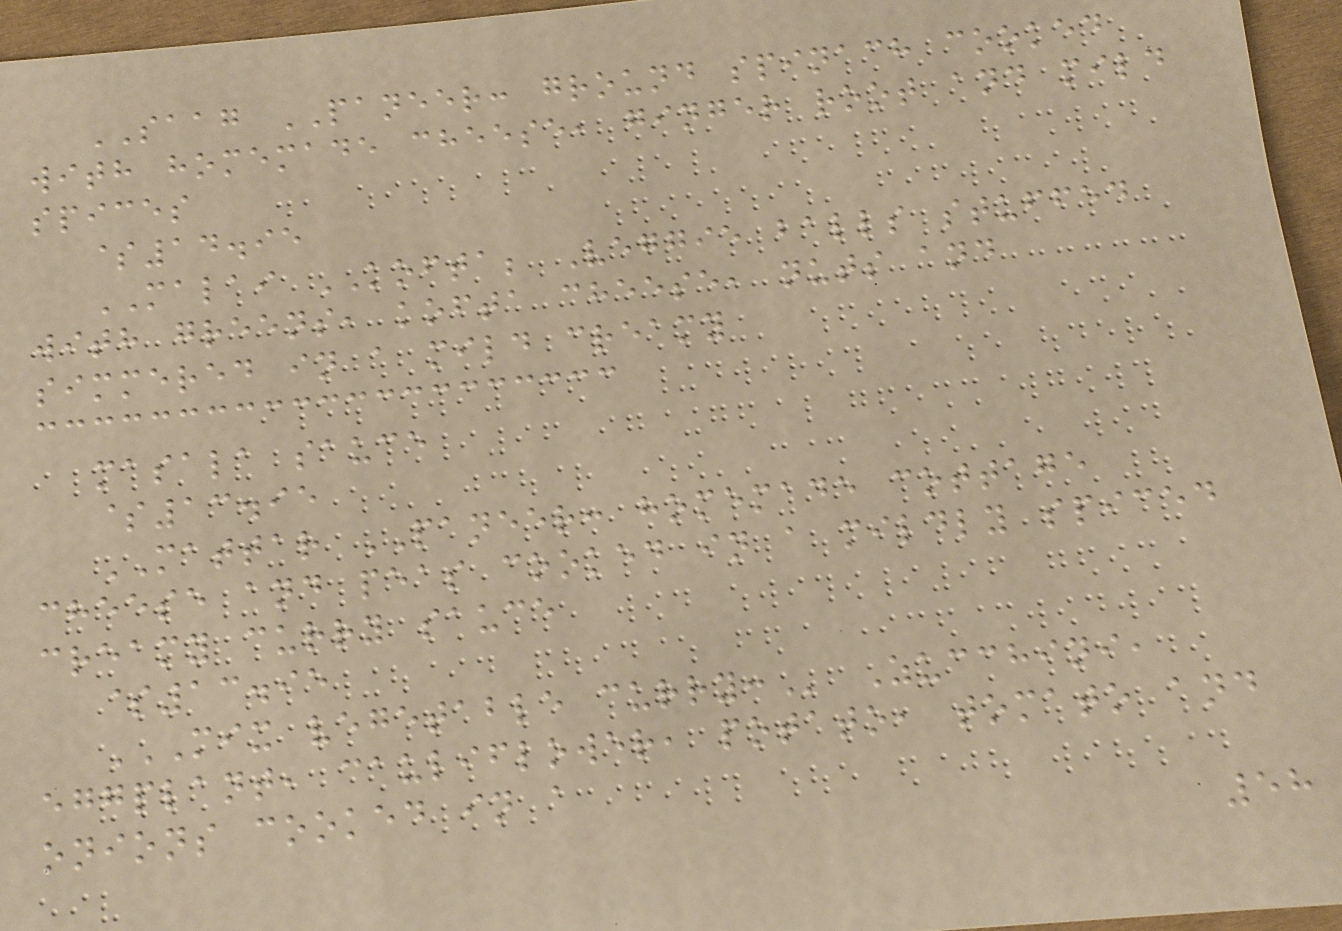SAAG PANEER: ground spinach cooked
with homemade cheese, ginger root and mild
spices
$14.95
MALAI KOFTA; Veggie balls stuffed
with greens, kofta cheese, nuts and
simmered in a mild creamy
masala sauce
$13.95
MATTAR PANEER: homemade cottage
cheese and peas cooked in a mildly spiced
creamy curry sauce
$13.95
MIX VEGETABLE CURRY: Zucchini,
eggplant, cauliflower, potato, tomato and
onions cooked in a
58
